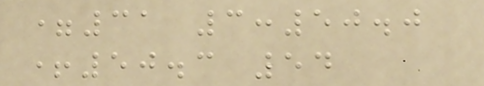=31 3:50.0
+50.3 54
